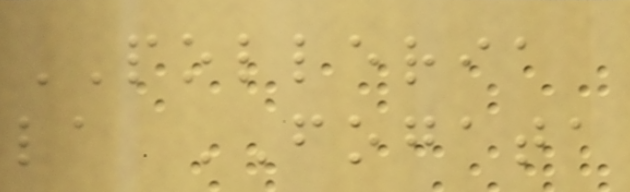POLLERIA
la FOGATA
